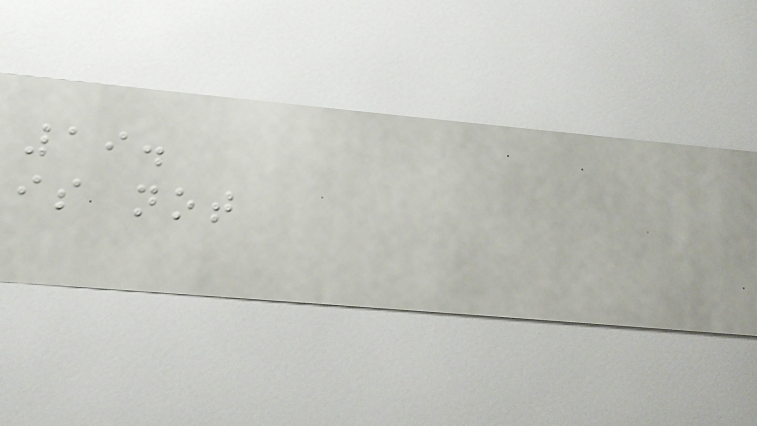19.
is not
